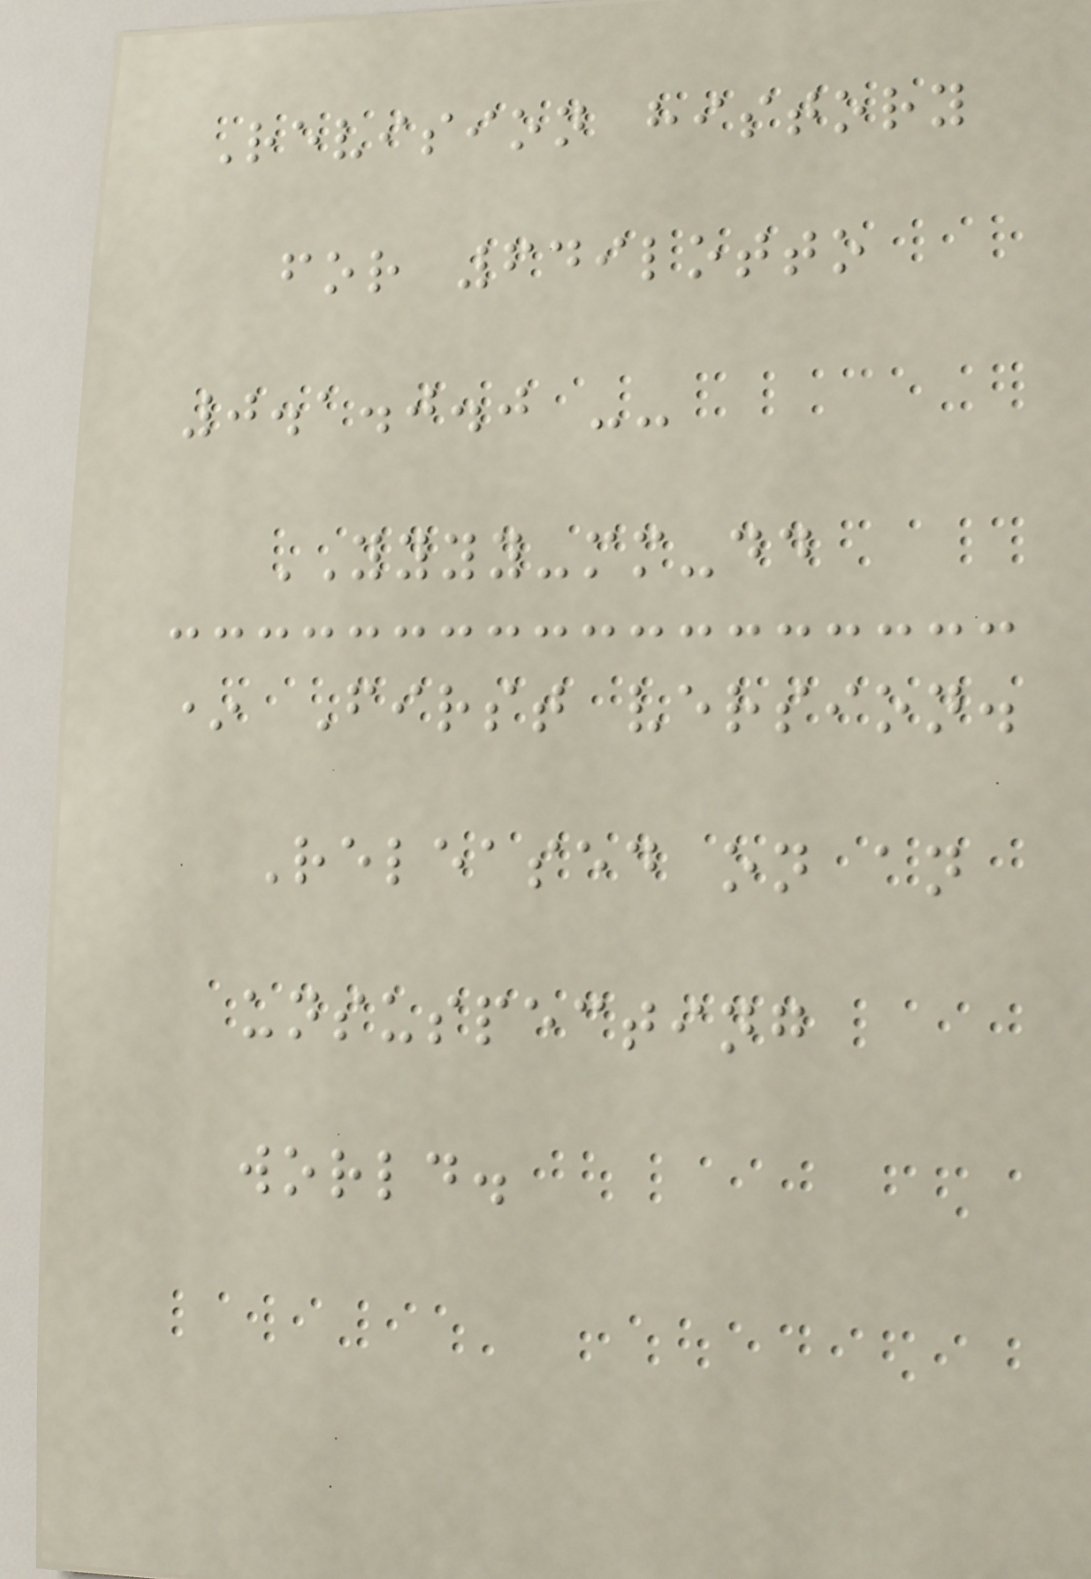Revision history
for 649lotto
0.1.0.0 --
YYYY-mm-dd
* First version.
Released on an
unsuspecting
world.
